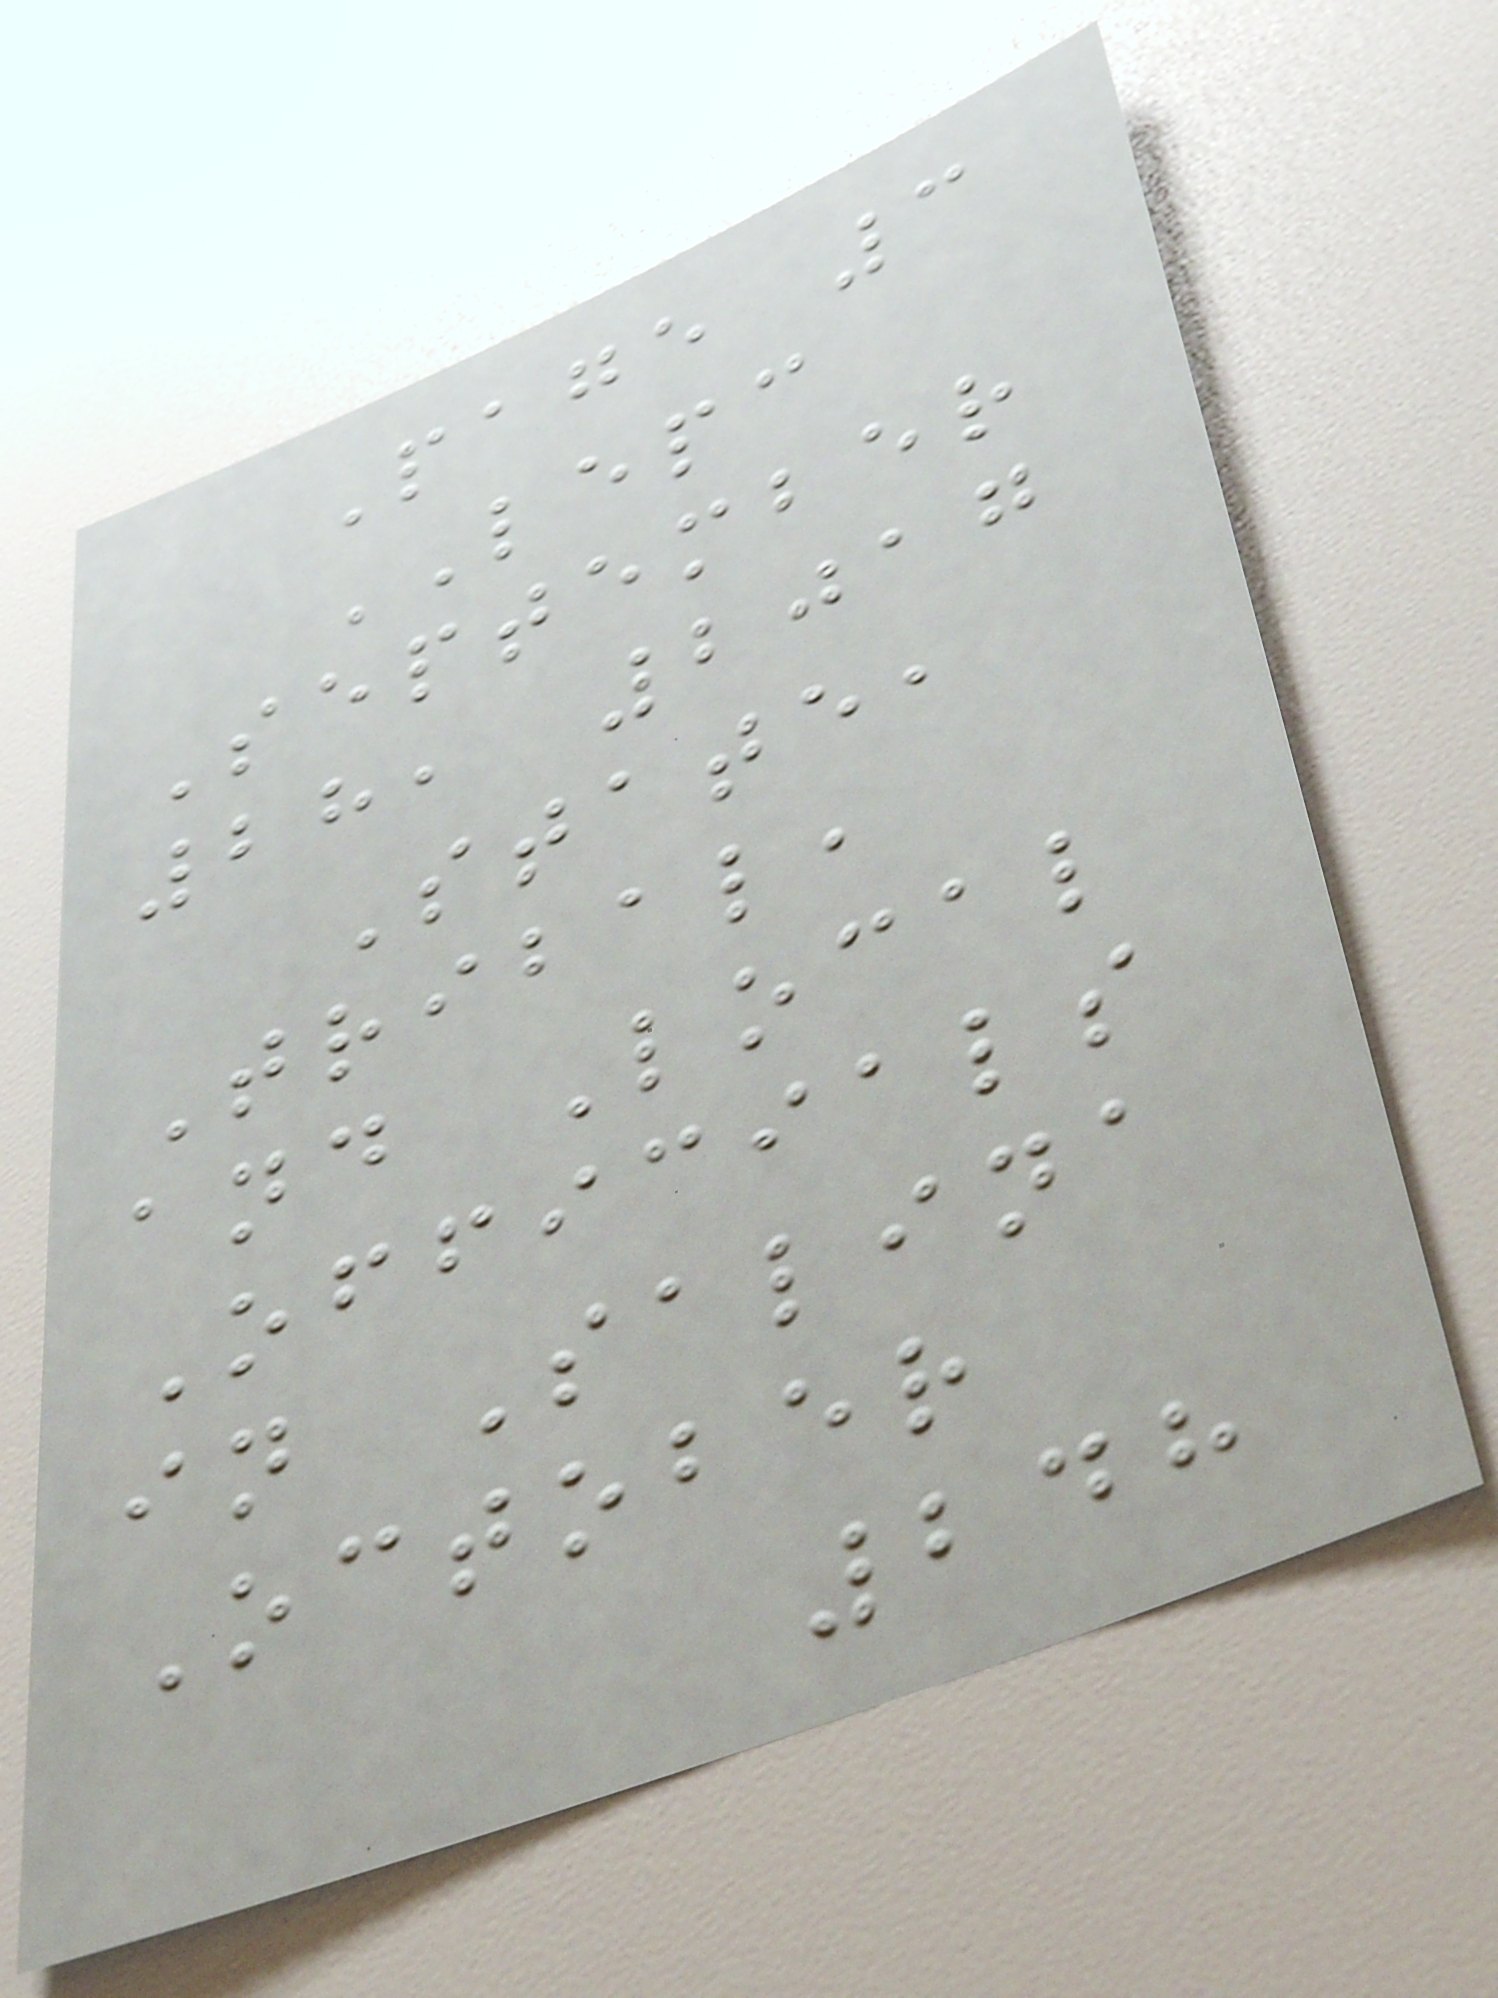Page 3
LEPC
September
28, 2017
State,
Tribal,
and Local
Officials
in Salina
October
248
